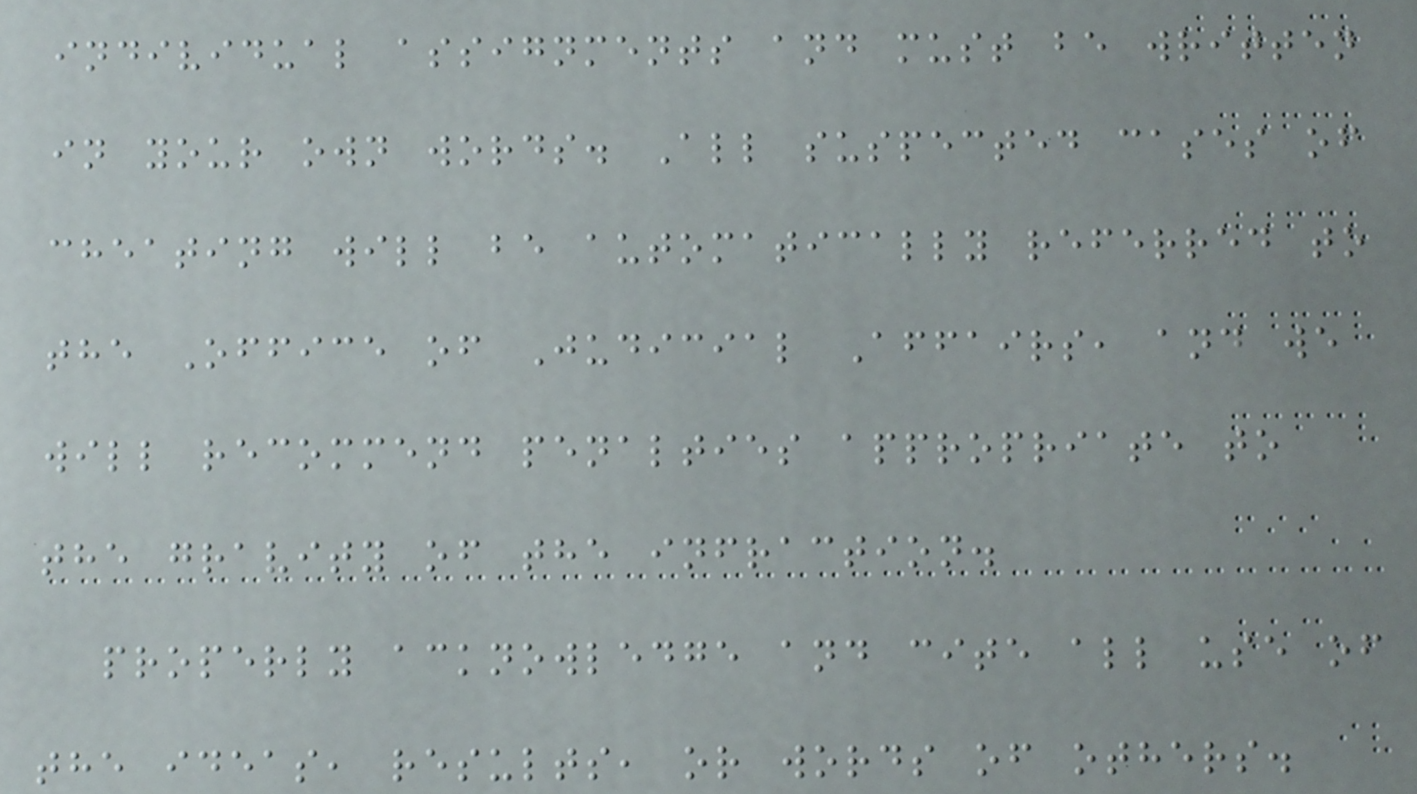individual assignments and must be written
in your own words. All suspected cases of
cheating will be automatically referred to
the Office of Judicial Affairs, and we
will recommend penalties appropriate to
the gravity of the infraction.
properly acknowledge and cite all use of
the ideas, results, or words of others.
